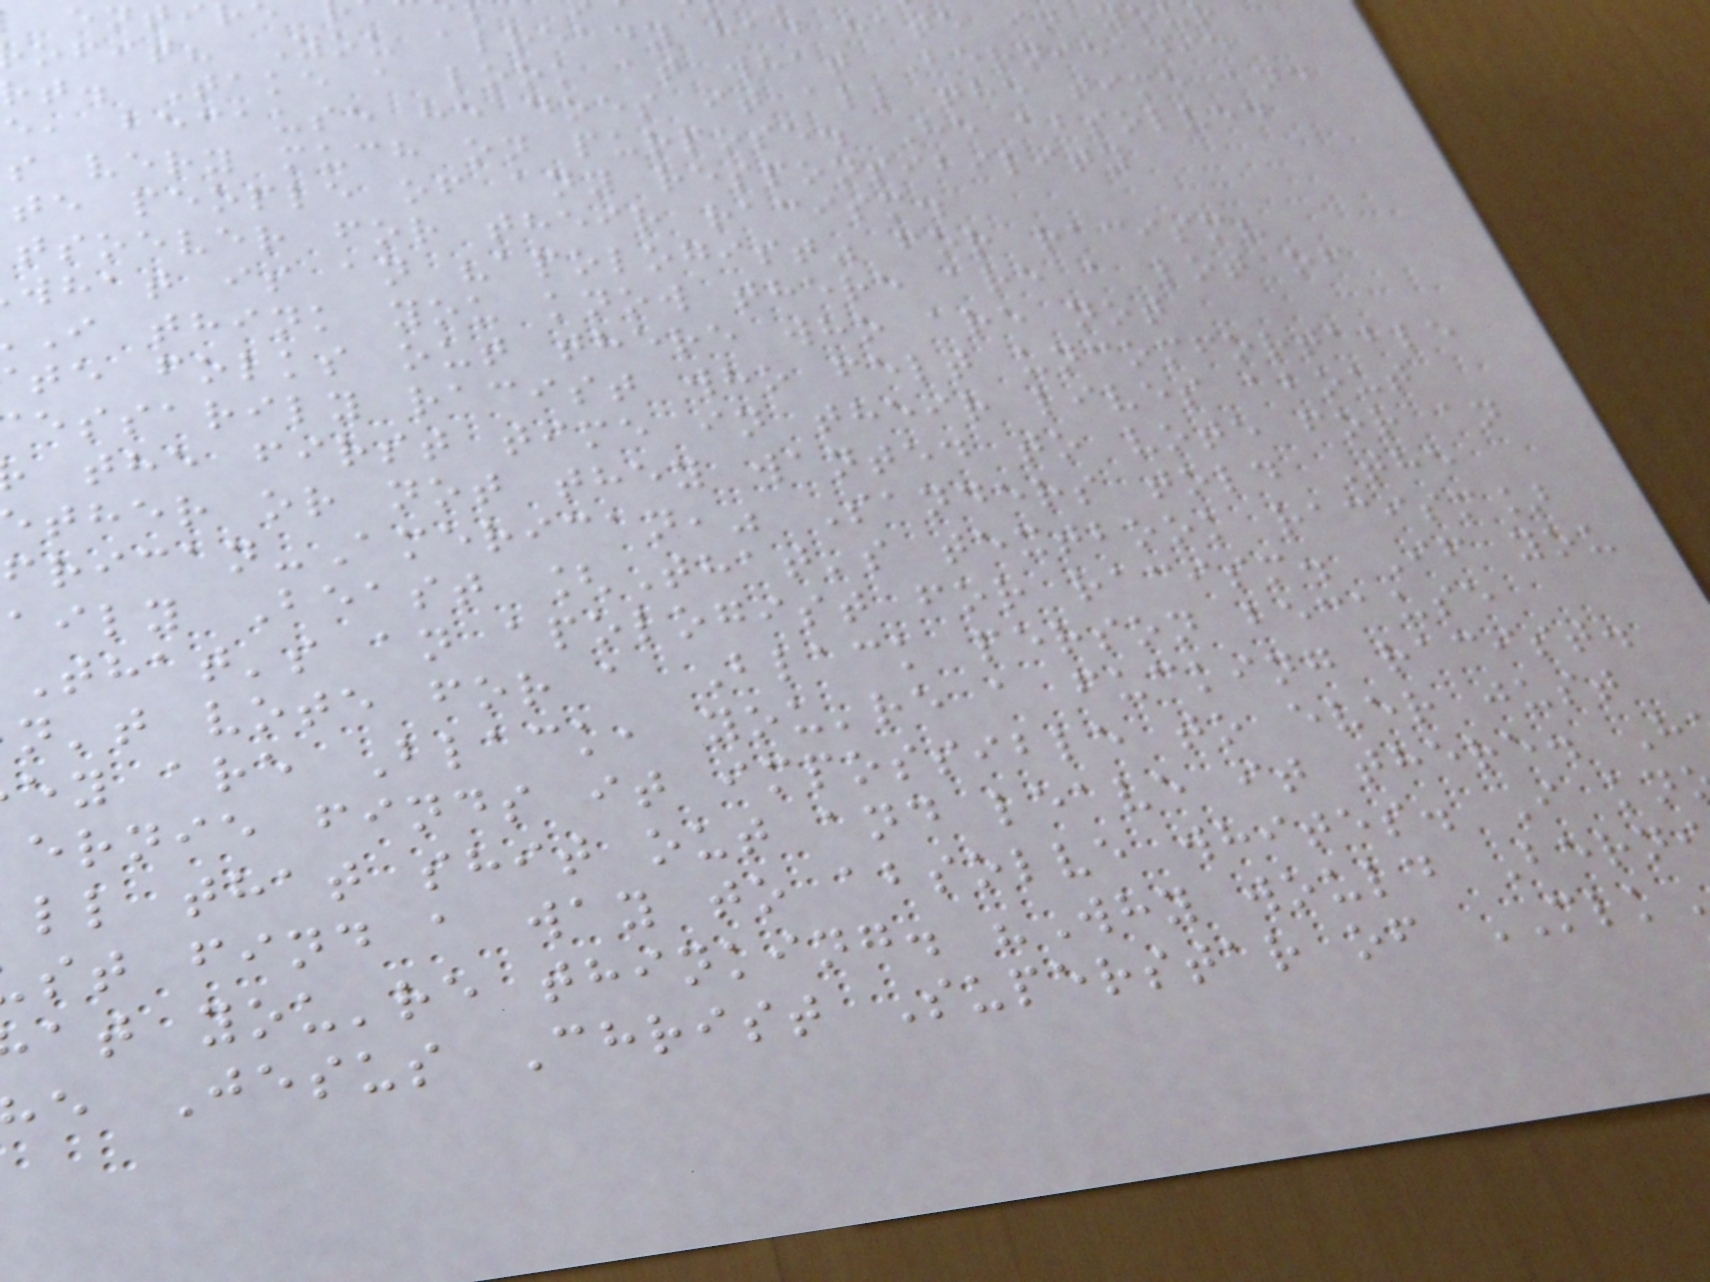ofit? You already had hate in your
t. Take a look at what Bernie did
e, because he does it all the time and
s very much on purpose. He absolved
te people of any responsibility
tsoever for their racism.
what is an "apologist" for racism?
I think you know there are a lot of
te folks out there who are not
essarily racist who felt uncomfortable
the first time in their lives about
ther or not they wanted to vote for an
frican-American," Sanders told The
aily Beast [That's textbook racism]
That's an apologist for racism. If you
n't vote for a Black person because
ey are Black, you're a fucking racist.
ernie finds it impossible to ever just
ll that shit out and leave it there. H
st find a way to absolve whites. I kn
at you're thinking. "Why would Bern
e Jesus Christ Superstar of MLK
